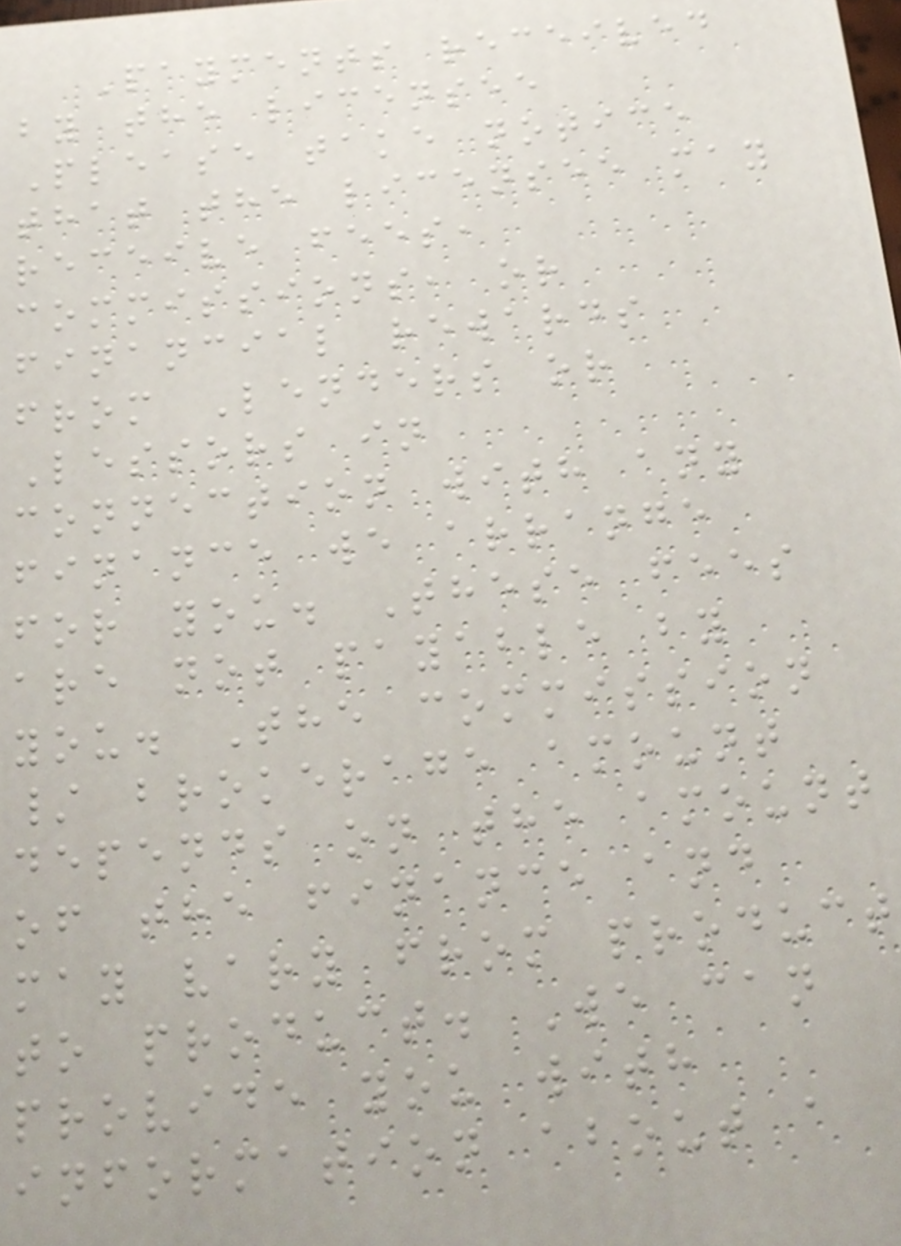Payments received
by the licensee
Please take notice
that the licensee may
receive fees,
commissions, or
financial rewards
from Lenders or
Lessors in
connection with any
finance we arrange
for you. These fees
are not payable by
you. The commission
/ brokerage amount
depends on the amount
of the finance and
may vary from product
to product. We can
provide you with
information about a
